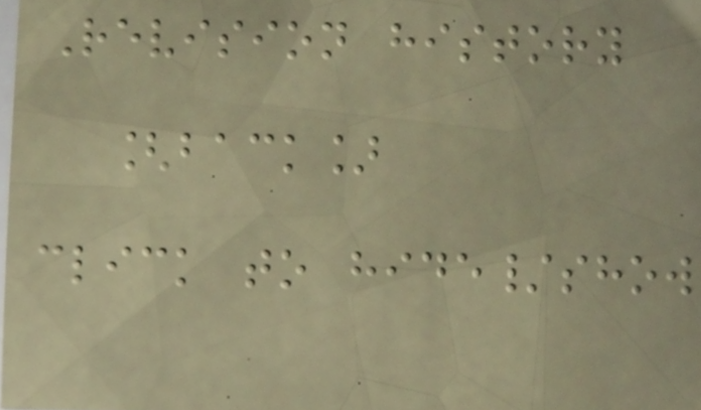Revision history
[back]
click to hide/show
